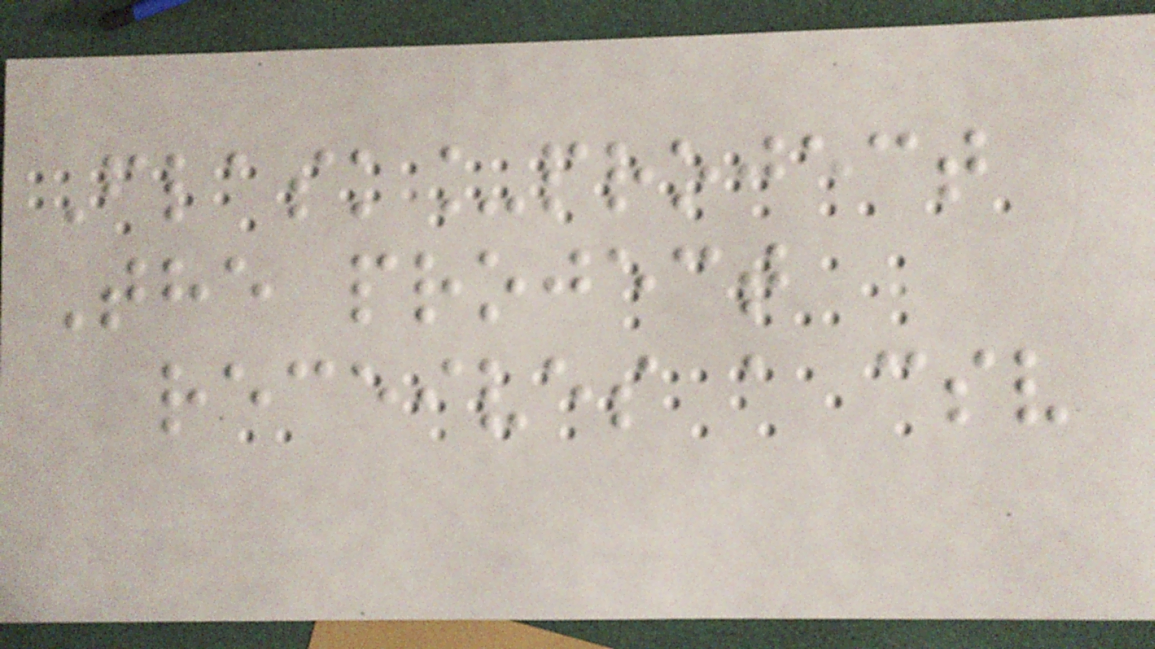Flask_project
The project
receives a csv
